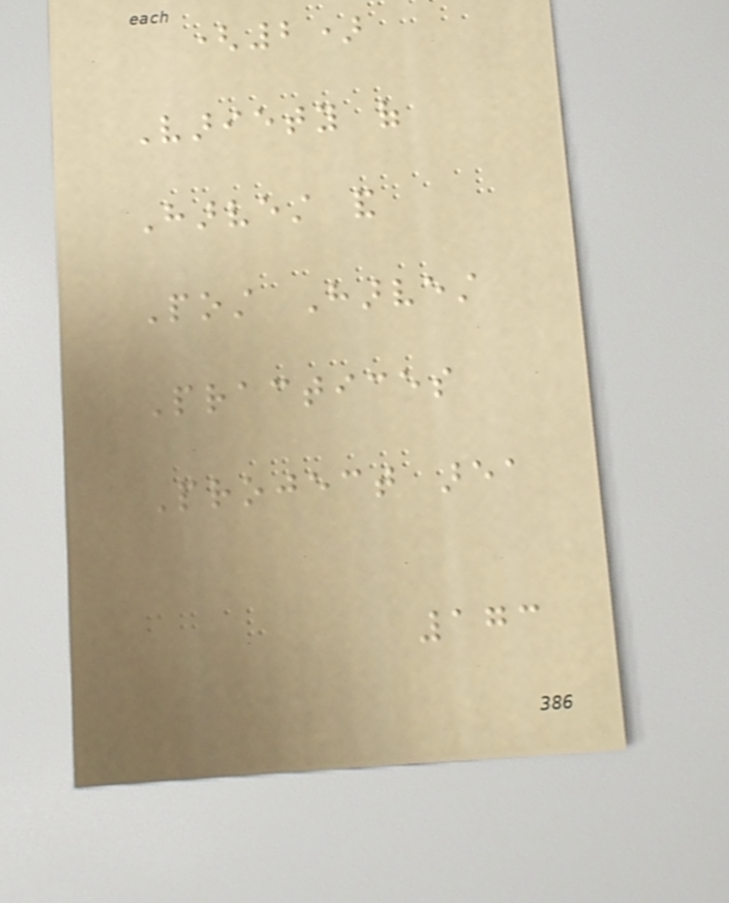(2)
Variety of
Harvest and
Post Harvest
Practices
Project area
173
